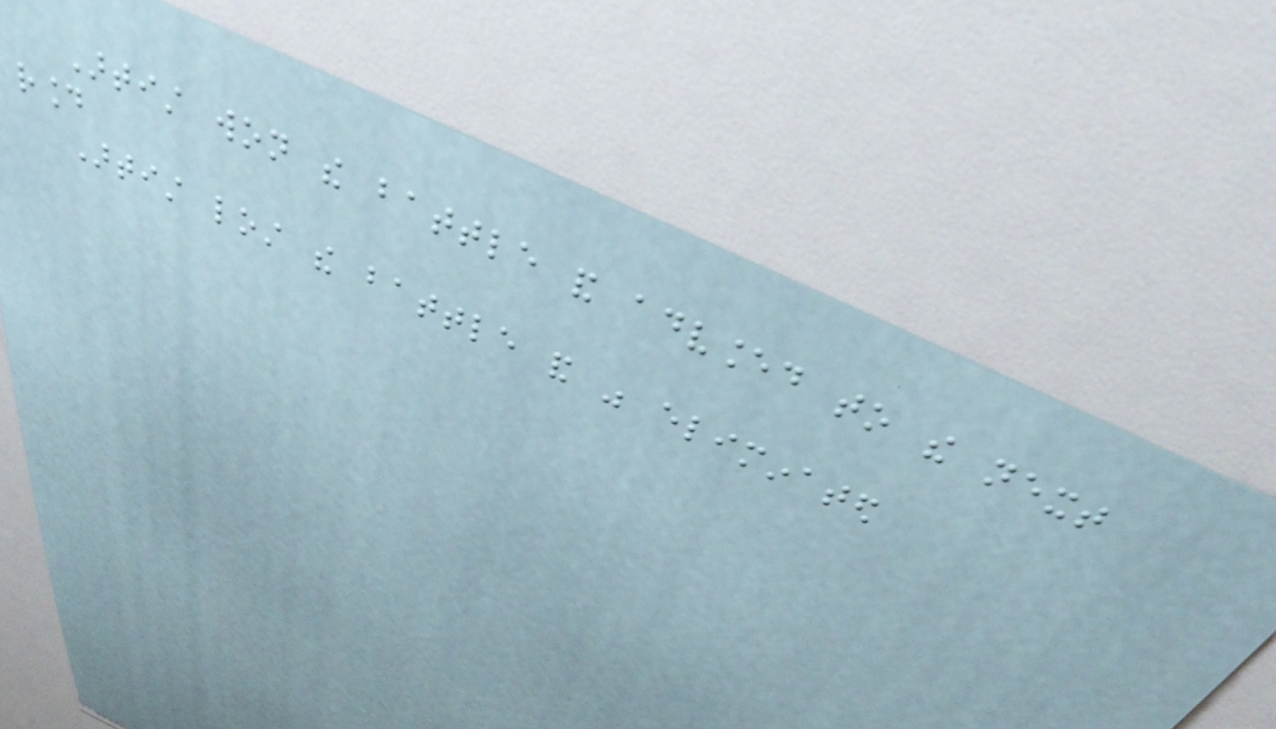Artist won the battle and advanced to the next
round
Artist lost the battle and was eliminated
